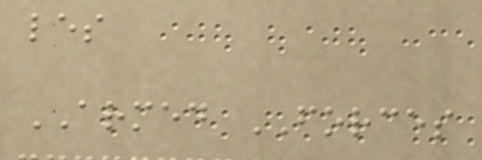les
ARMED FORCES
